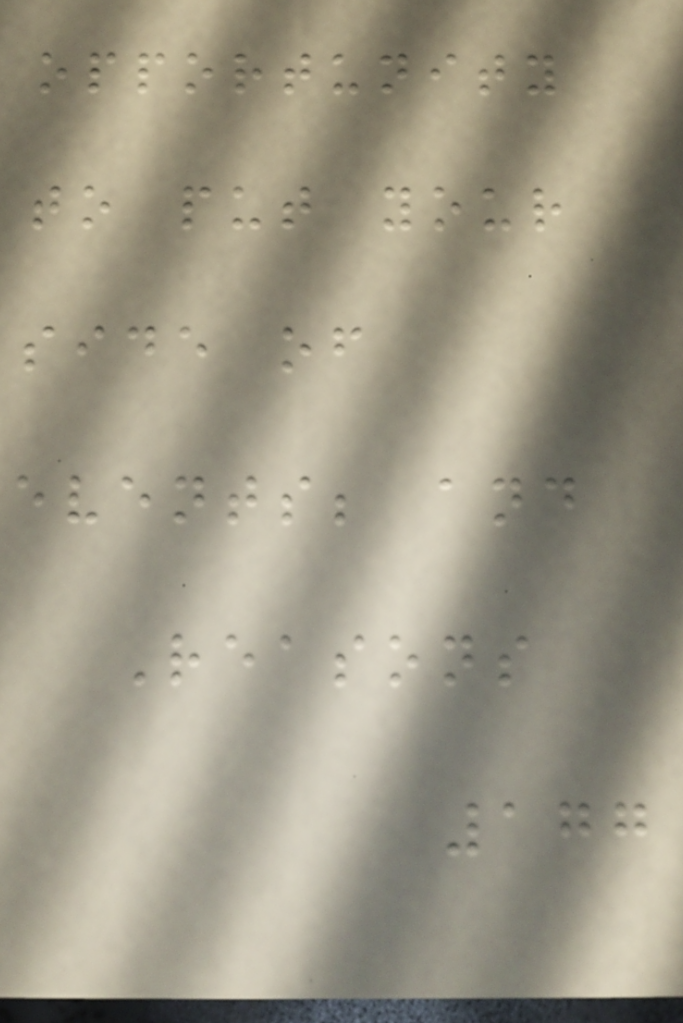opportunity
to put your
side of
events; and
Reasons
177
